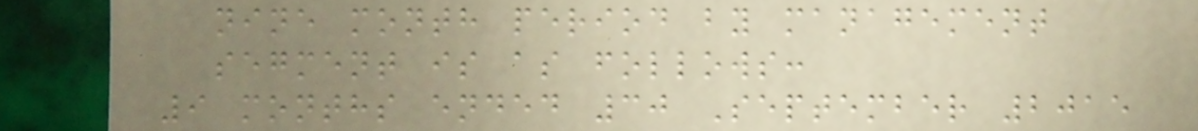nine month period by management
segment is as follows:
9 months ended 30 September 2015
